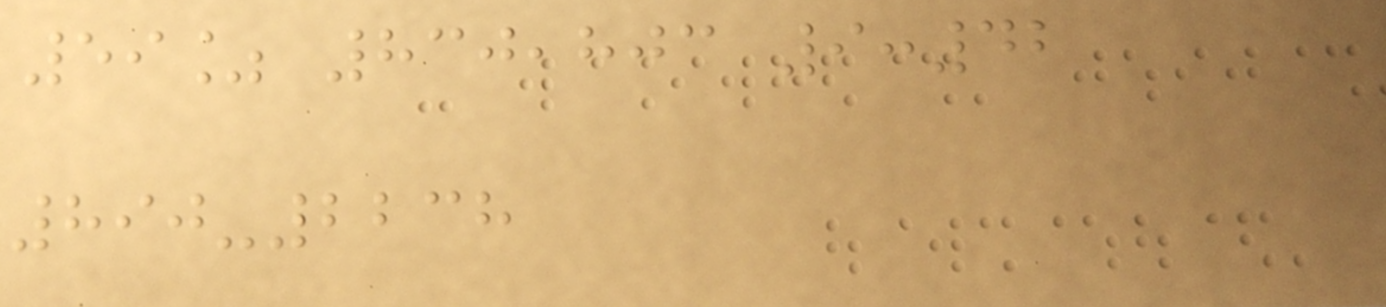59% 830,803 9:42
890-2238
